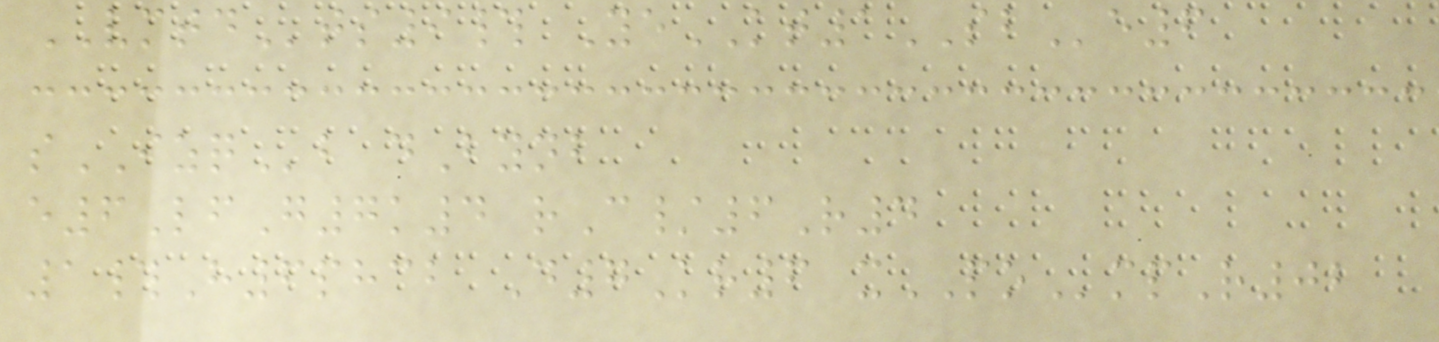VMTDts9# YeKT1SBe6
sIZQb dBynb
e6LfG7k4 rC/6R4
1#H6phcb D7Kr6 xPOmpR02
